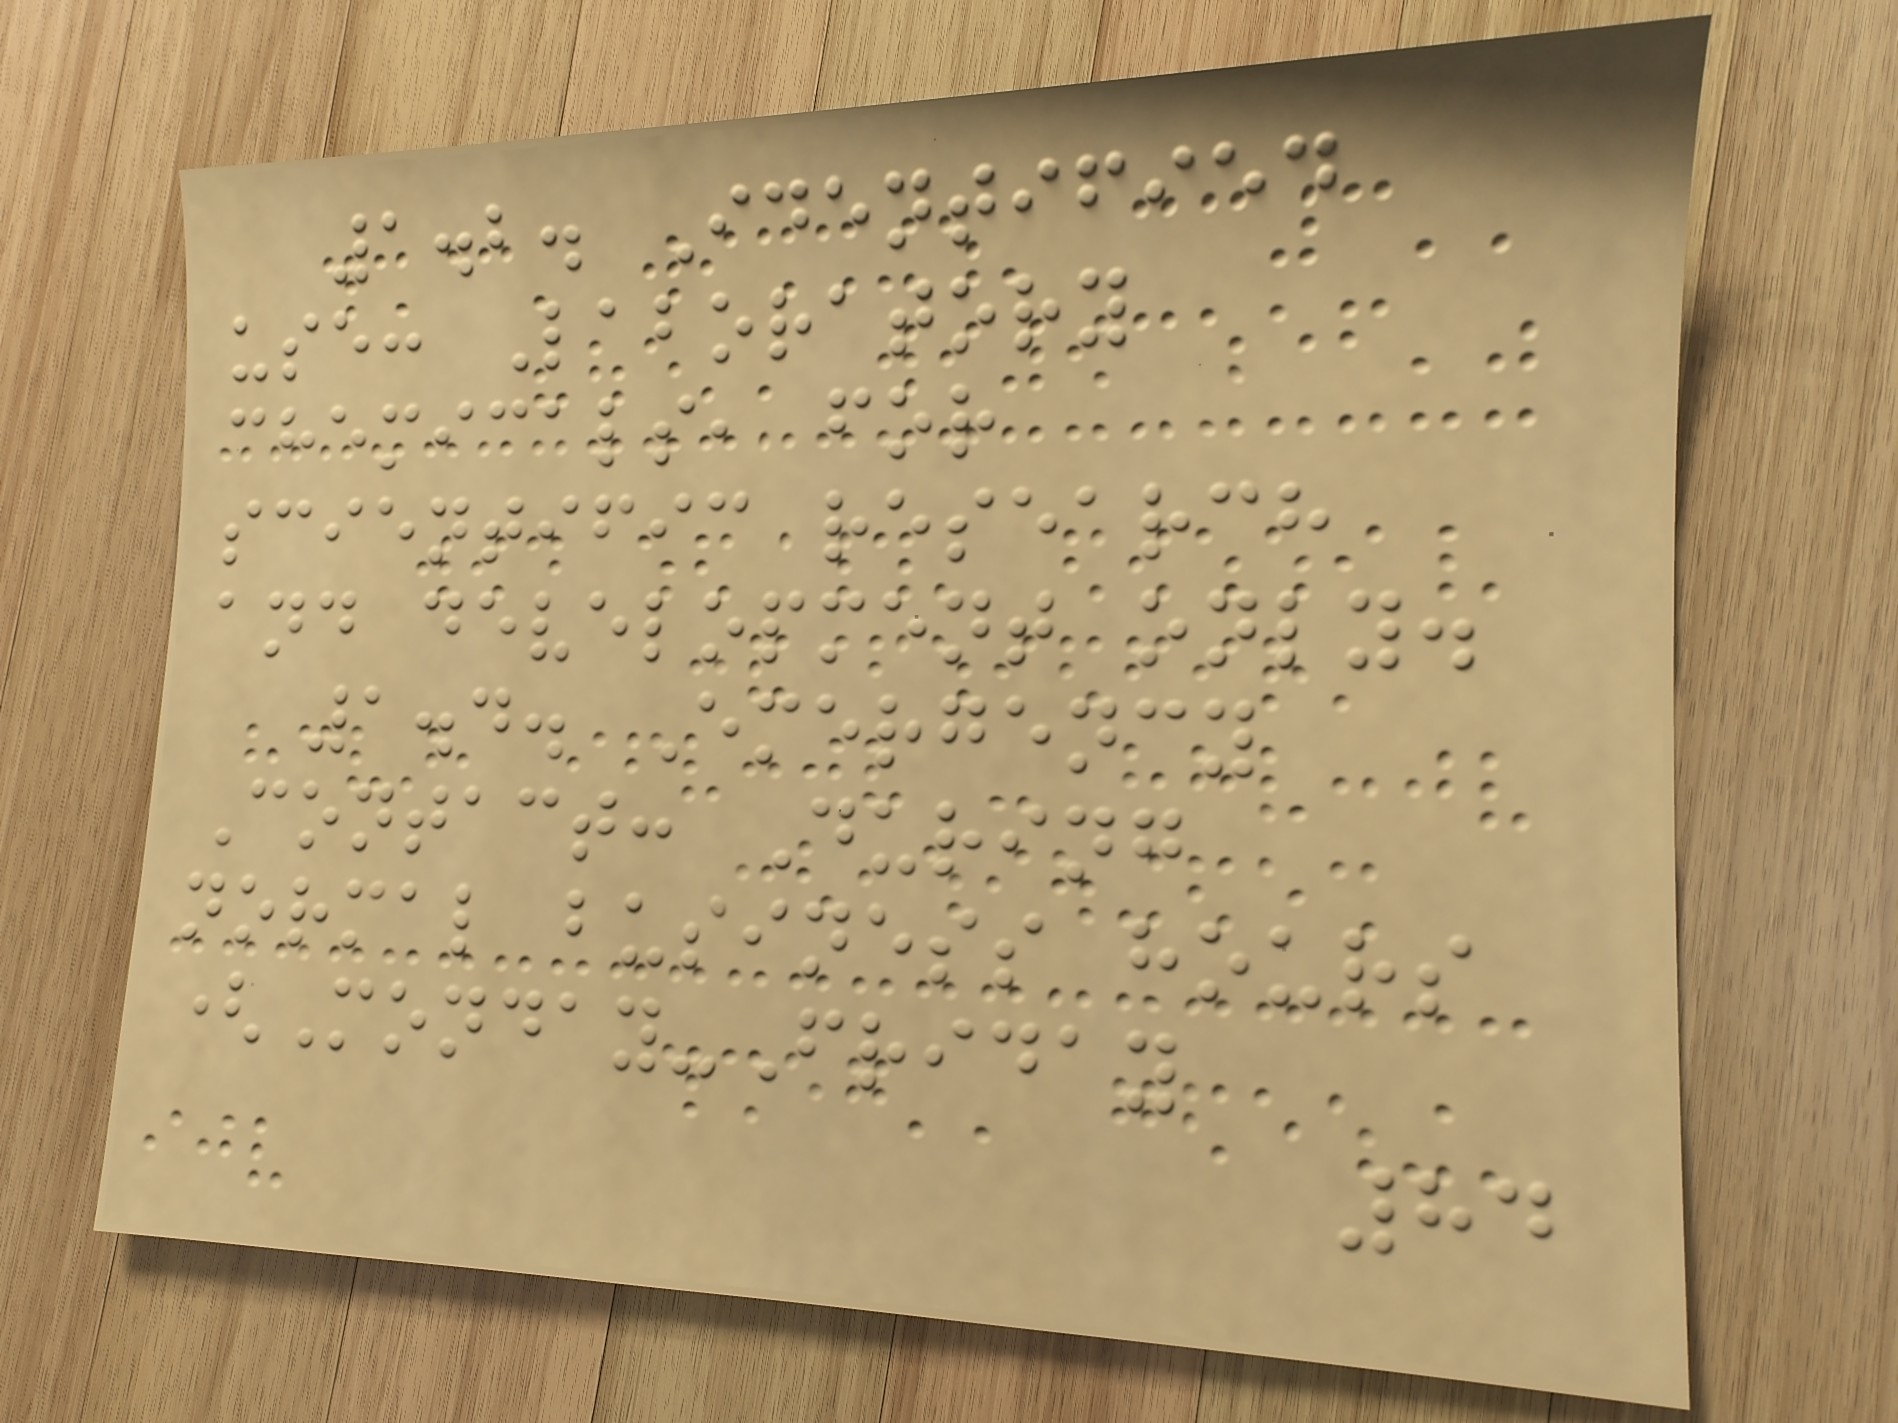1.2. Identified
use: Laboratory
chemicals, for
scientific research
and development only.
1.4. Emergency
Contact: During
normal business hours
(Monday-Friday
84
